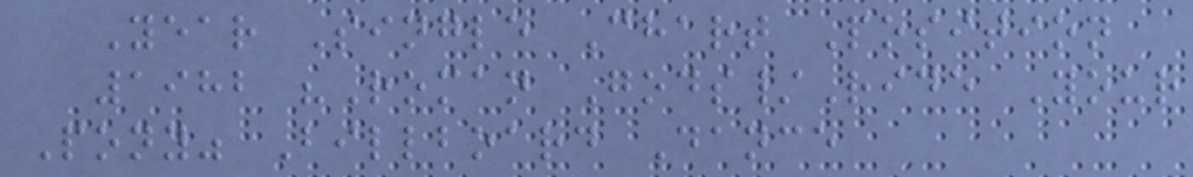Year Single Chart Position
1982 "Roman Gods/Ride Your
Pony" Billboard Dance
